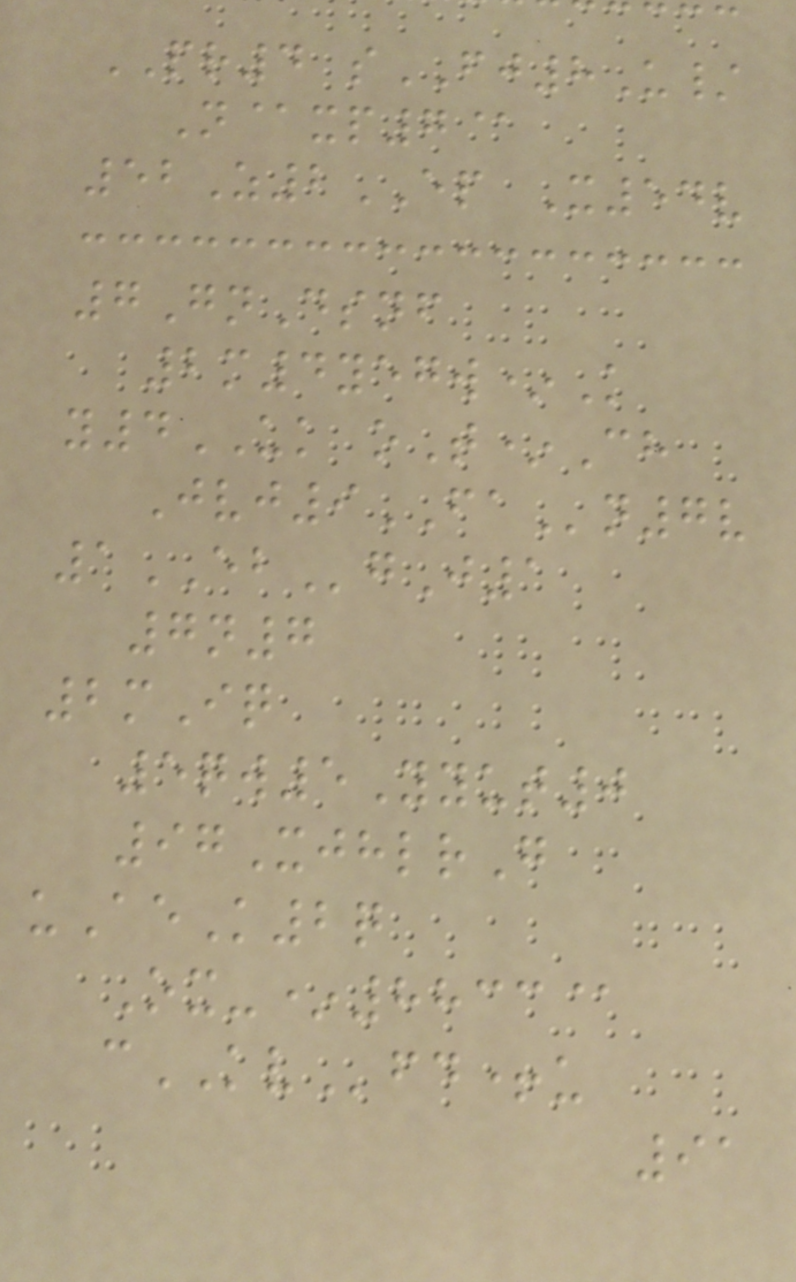PR4 sFJ8U/
N@xp7@
52Z2EP X54v
7GnDsnf
2m4yegw*K
y4UK oT*Ch
Jvj9FAn7v
1EBgJ1
7n7
2mIq
5qw5Yyut0
97XjhlrG
uAeK2q
Ox-*8833@
cKVfd+u
91
